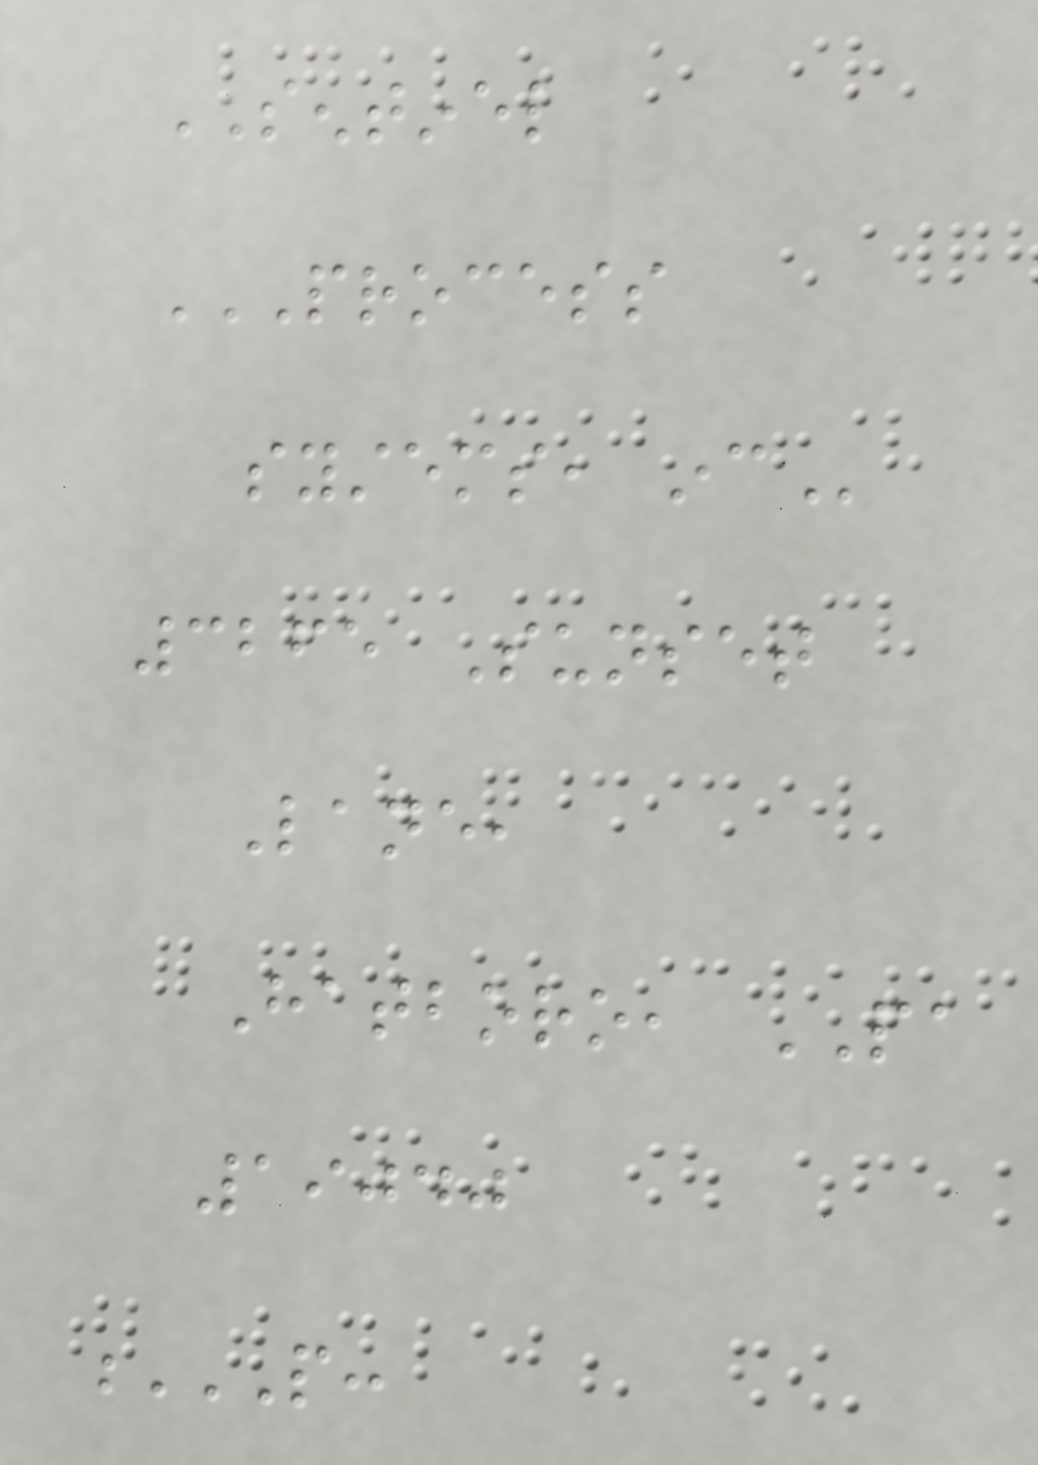SENTINEL
PROCESS
SYSTEMS, INC
3265 Sunset
Lane,
Hatboro, PA
19040
P:
